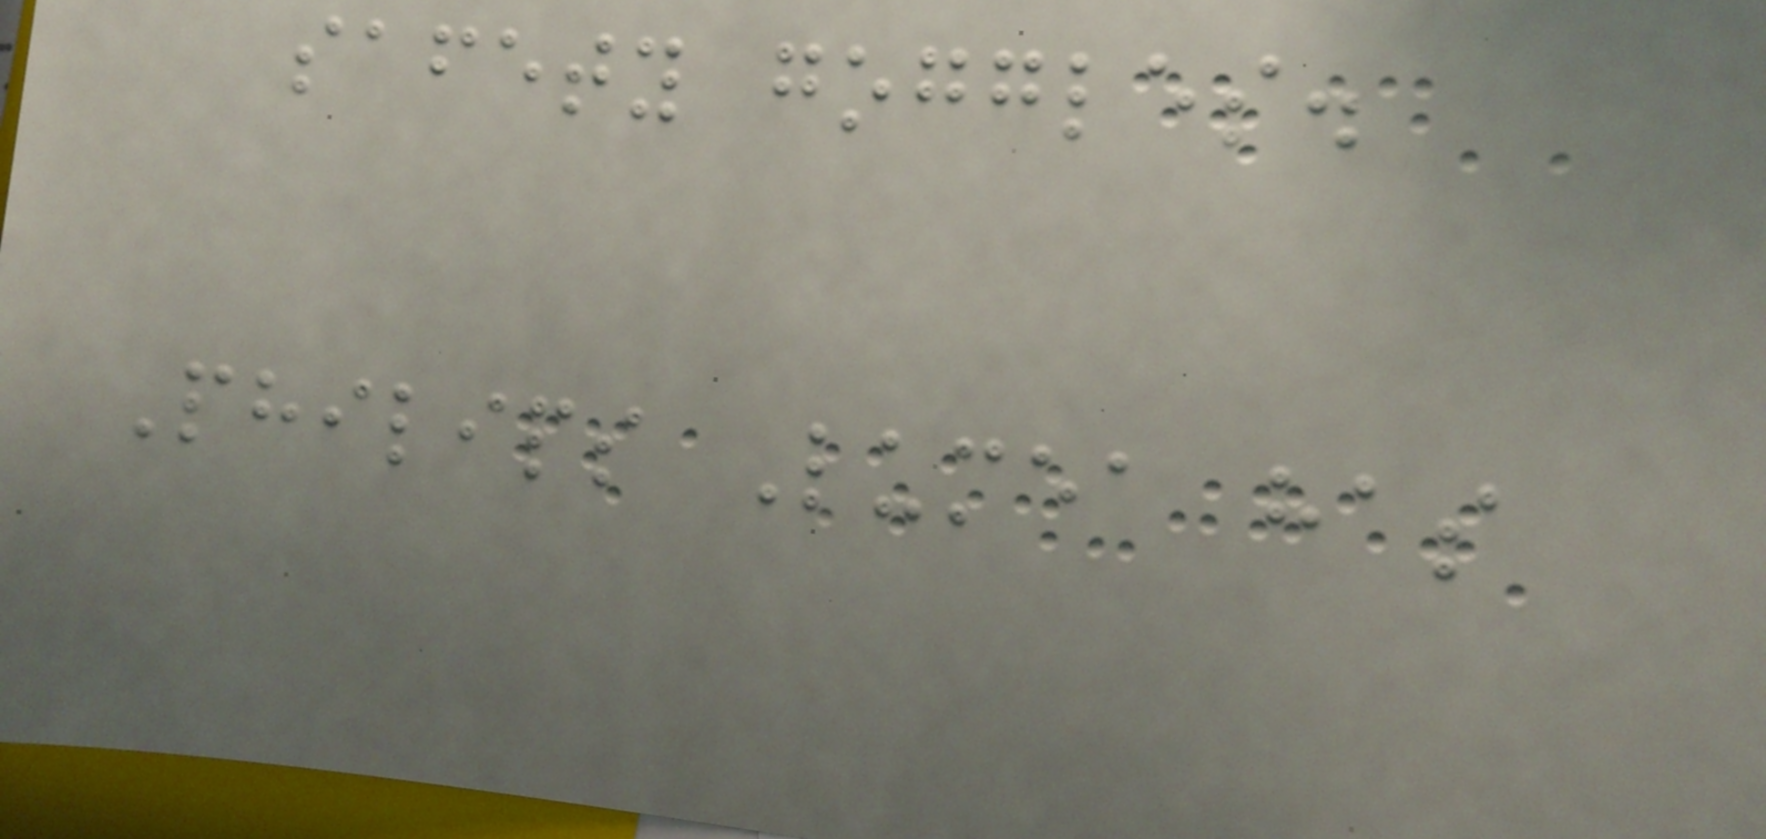safety goggles.
Philips Lumea has
